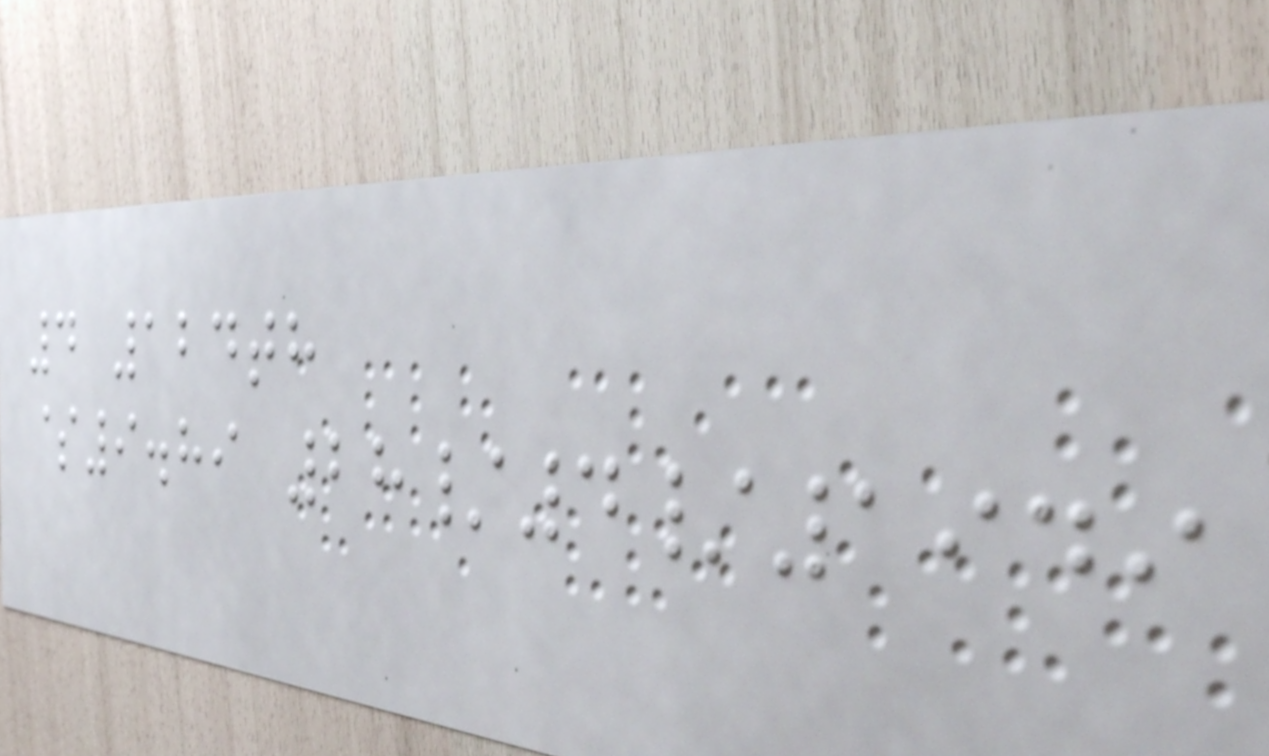4 124th
$9.89 28/4/1949
